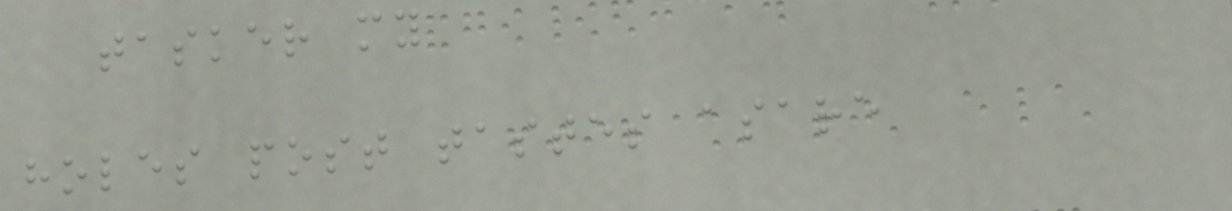tasker my
holes post tastes asare
